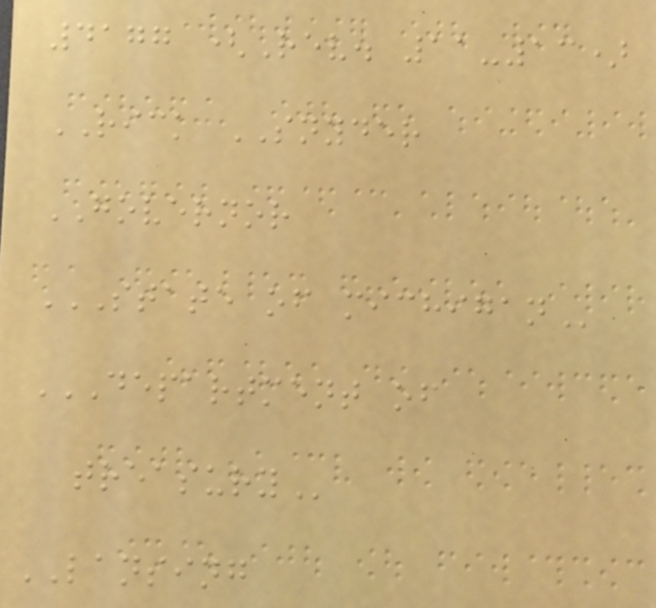4177 (Rev. 11-13)
RICK SNYDER
GOVERNOR
STATE OF MICHIGAN
DEPARTMENT OF
TREASURY
LANSING
